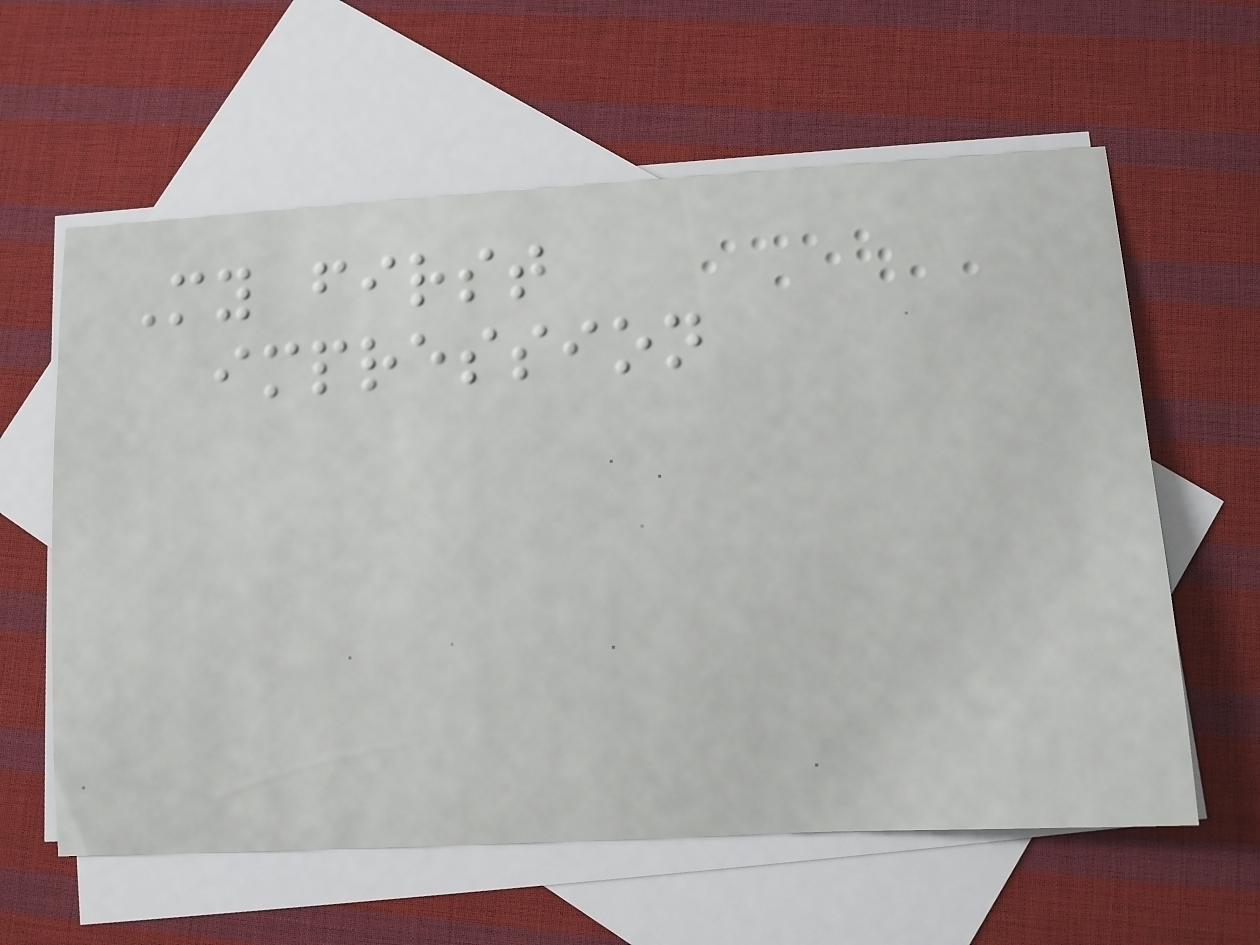My first
impression
